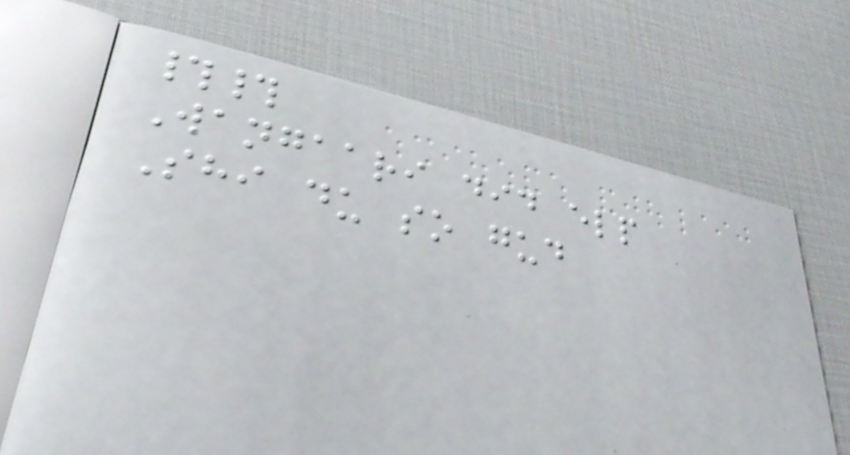##
Wangaari did elp
Shi du so gud
